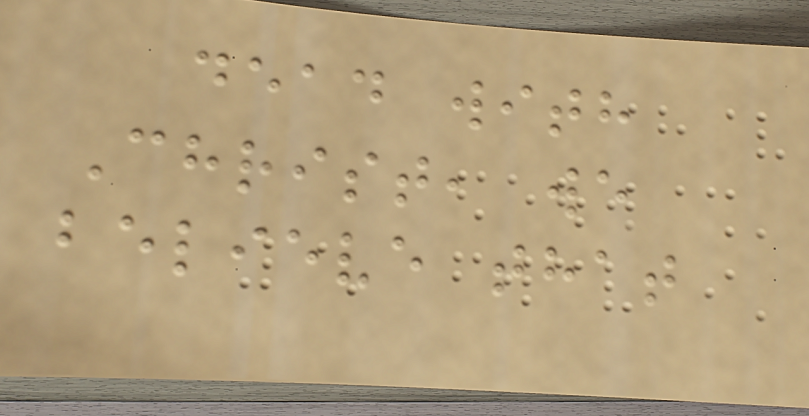dead with
Christ, we
believe that
